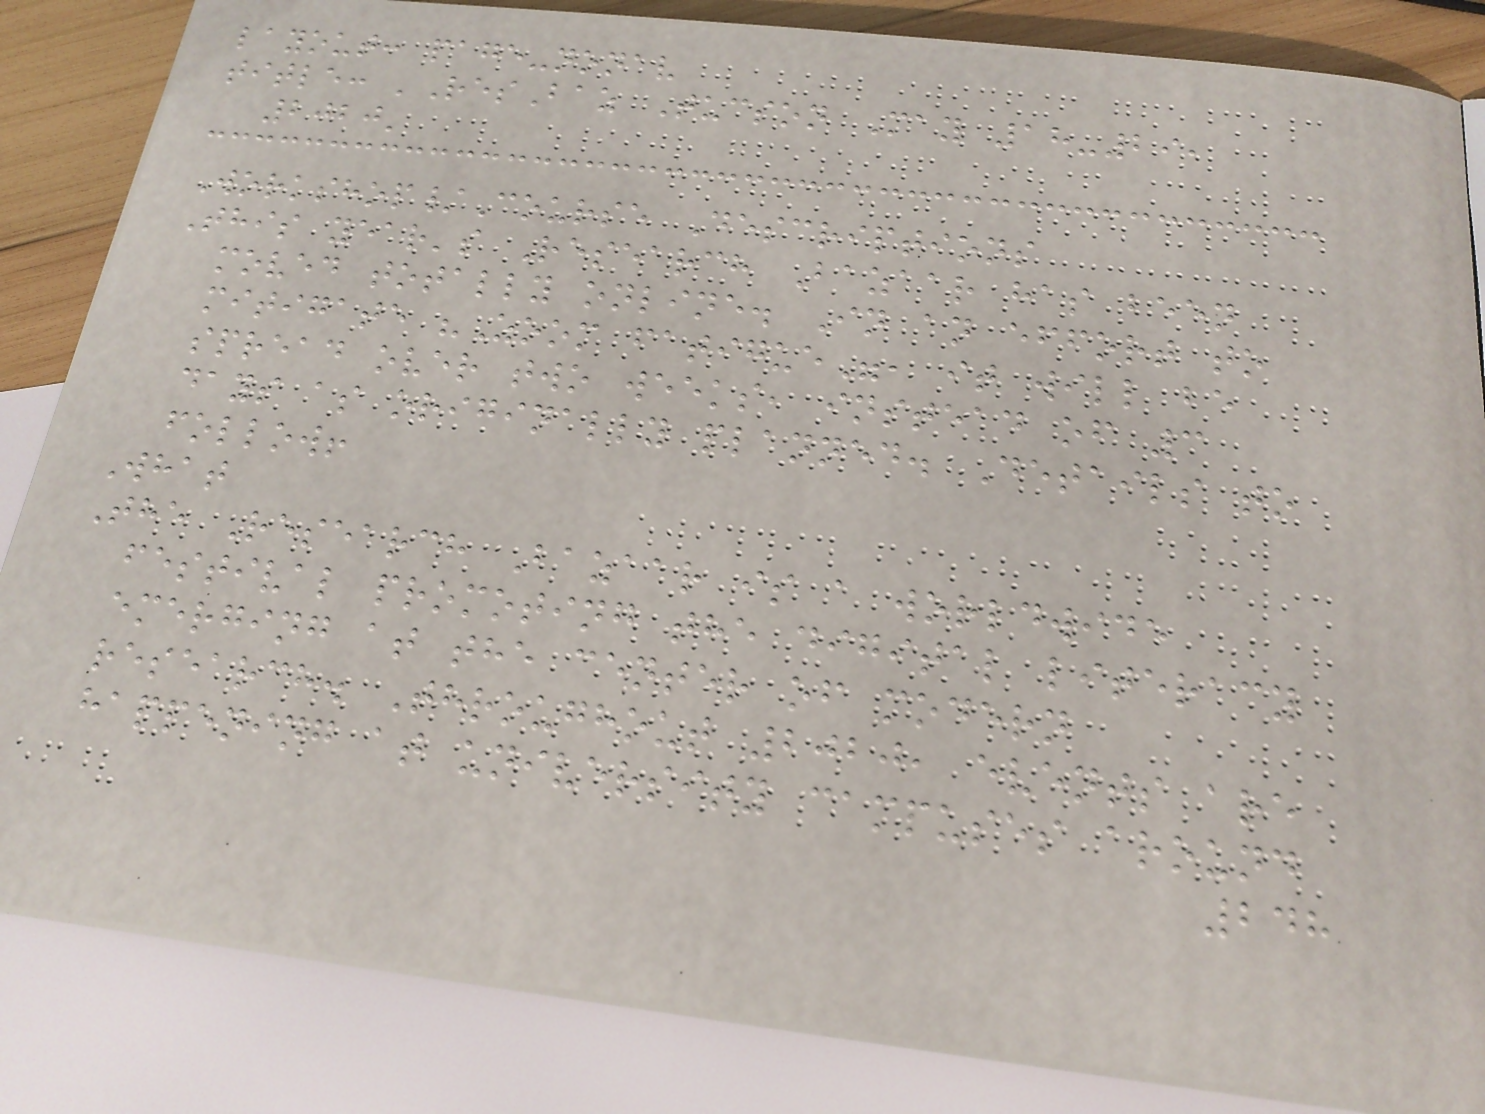layout: page-nonav
title: 'ResBaz Tucson May 18-29,
2020'
Workshop/Course Descriptions
This year's Research Bazaar has been
moved totally online. In an effort to
mitigate "Zoom fatigue", it will be
spread over two weeks, instead of 3
days as originally planned. Details to
follow!
What
The Research Bazaar is a worldwide
festival promoting the digital literacy
emerging at the center of modern
research. Throughout 2020, events are
happening at university campuses around
248
